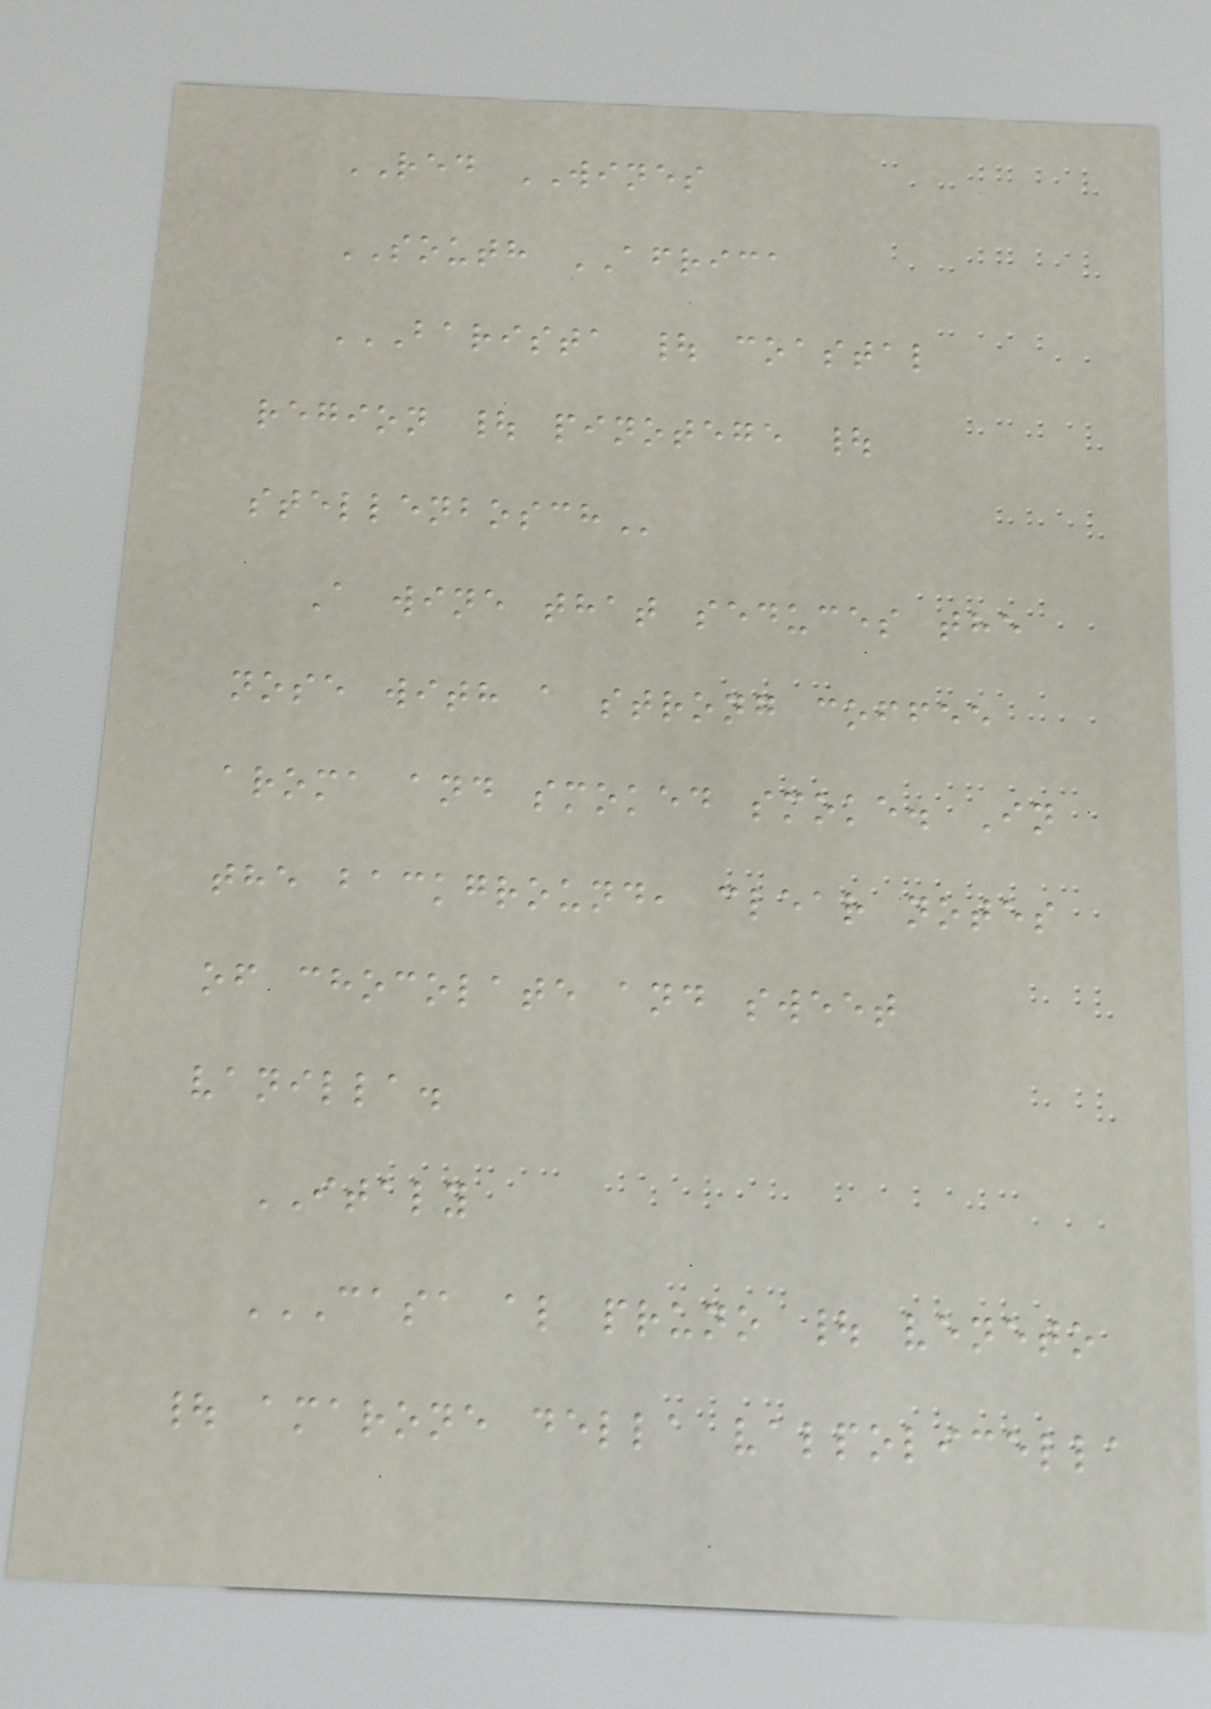RED WINES
SOUTH AFRICA
BARISTA | COASTAL
REGION | PINOTEGE |
STELLENBOSCH
A wine that seduces the
nose with a strong coffee
aroma and smoked smoke. In
the background, clear notes
of chocolate and sweet
vanilla.
ITALY
CASA AL PRUNO | VENETO
| AMARONE DELLA VALPOLICELLA
